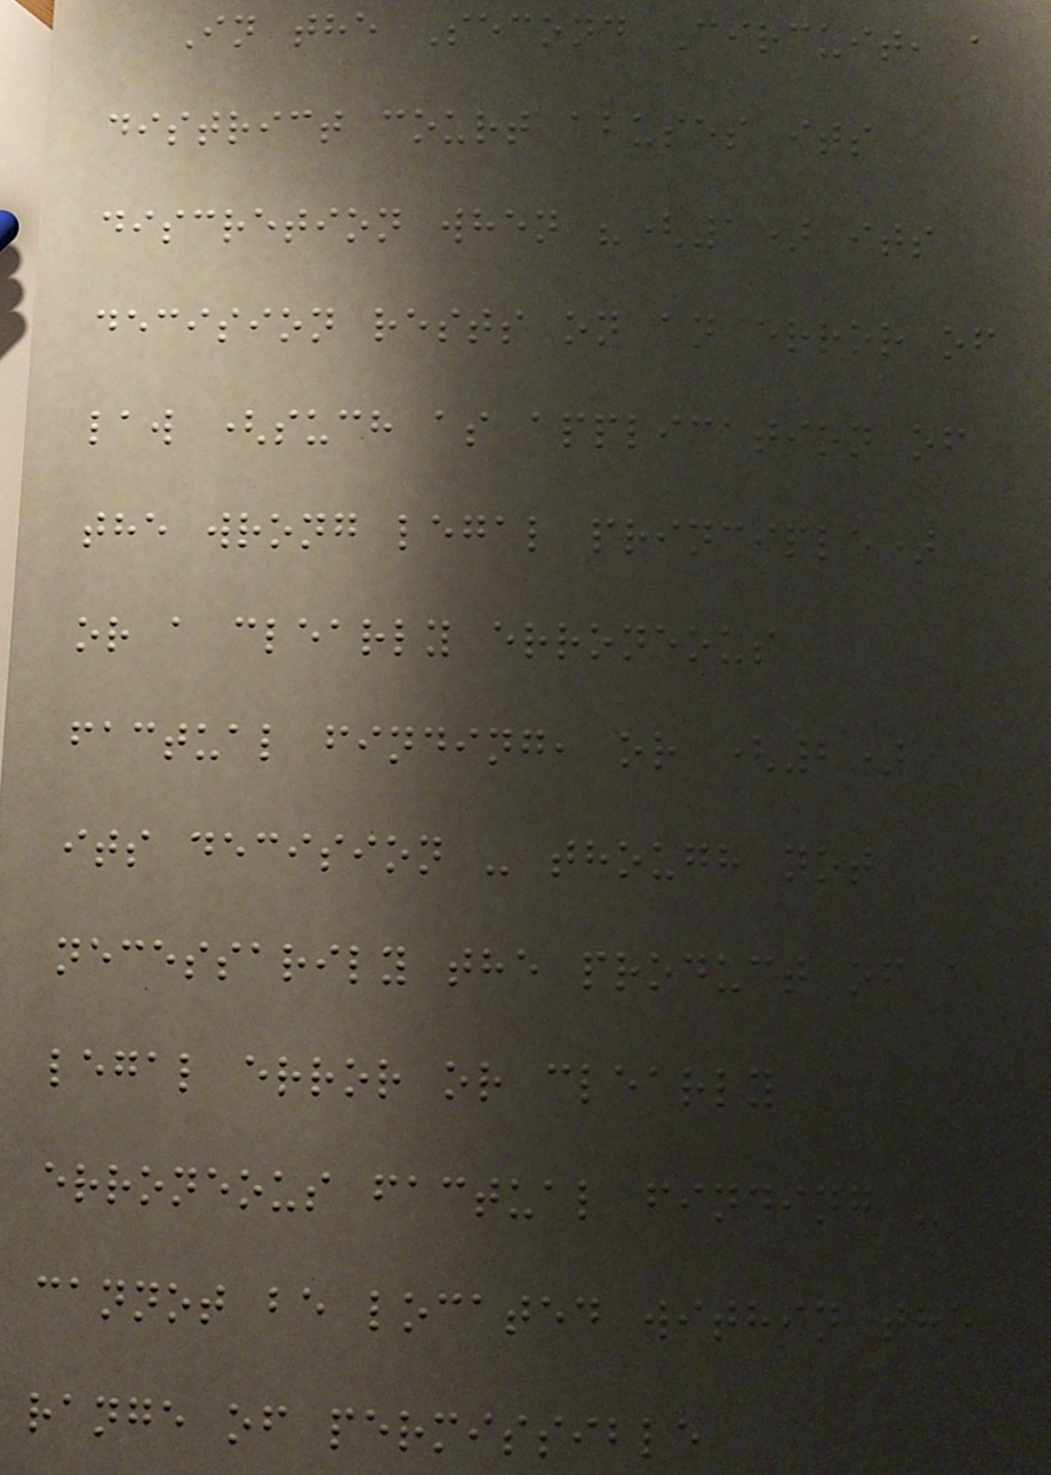In the Second Circuit, a
district court abuses its
discretion when "(1) its
decision rests on an error of
law (such as application of
the wrong legal principle)
or a clearly erroneous
factual finding, or (2)
its decision - though not
necessarily the product of a
legal error or clearly
erroneous factual finding -
cannot be located within the
range of permissible
